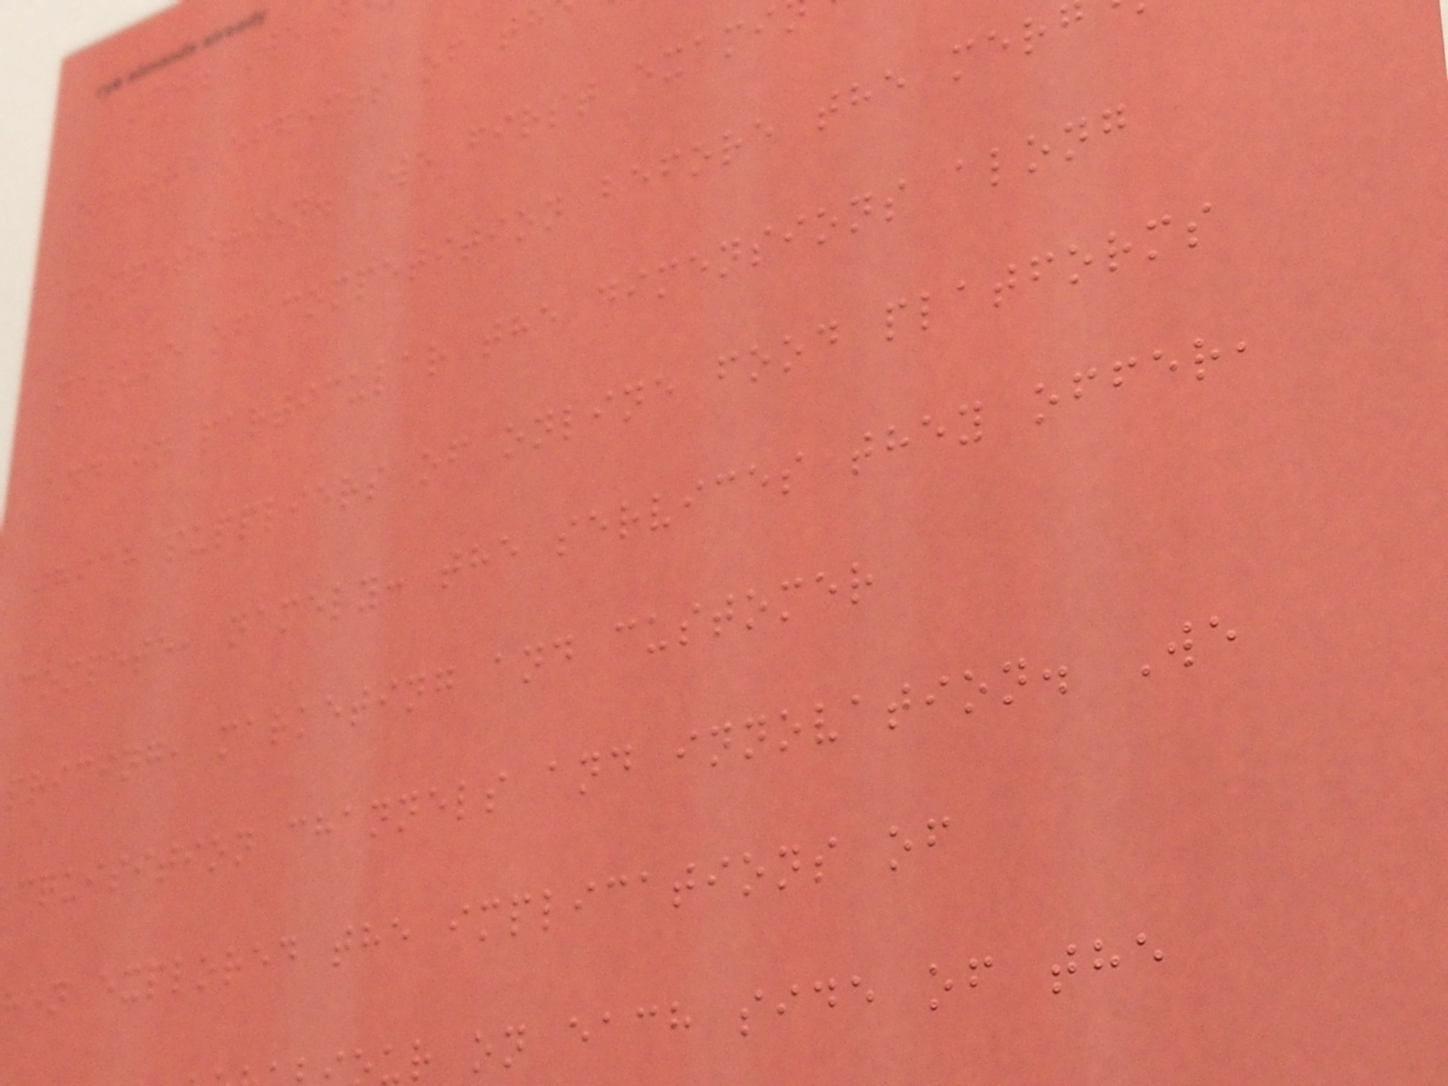of the effects of th
competition. We first exami
nature of competition before the mer
and in particular the dimensions along
which suppliers of online food platforms
compete, namely: the services they offer,
pricing, marketing and customer
cquisition channels and innovation. We
hen explored the implications of
ur on each side of the
